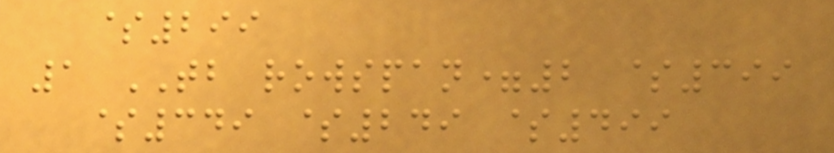$299
1 TB rowspan=2 $399
$349 $249 $499
